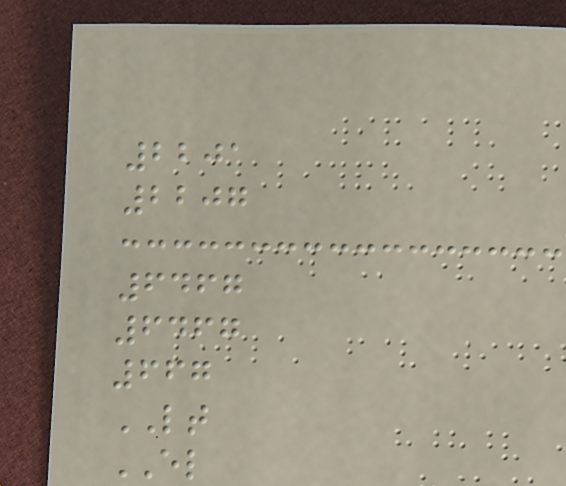2201
2207
6467
6467
667
LT
EL
